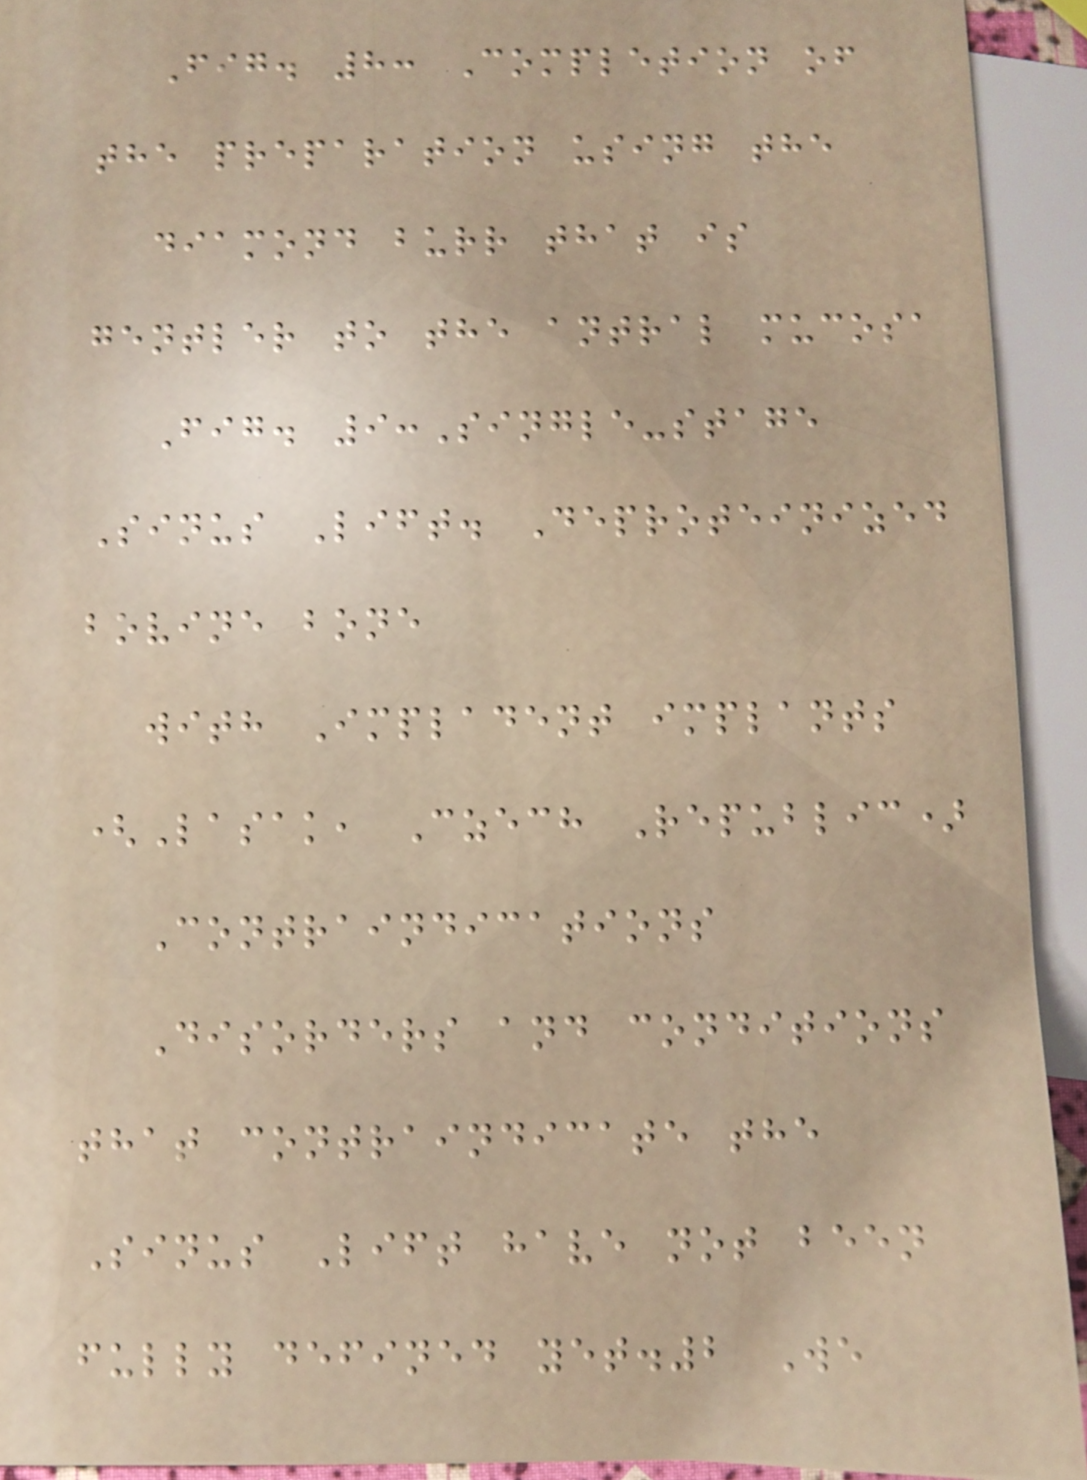Fig. 8: Completion of
the preparation using the
diamond burr that is
gentler to the antral mucosa
Fig. 9:Single-stage
Sinus Lift. Deproteinized
bovine bone
with Impladent implants
(Lasak, Czech Republic)
Contraindications
Disorders and conditions
that contraindicate the
Sinus Lift have not been
fully defined yet.2 We
